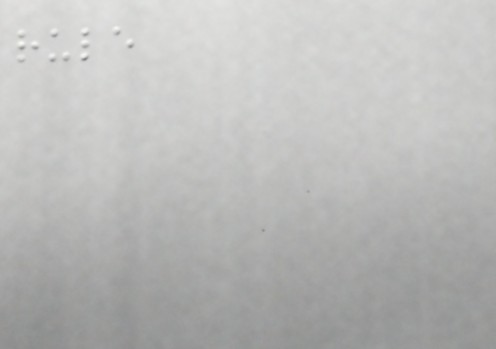rule
